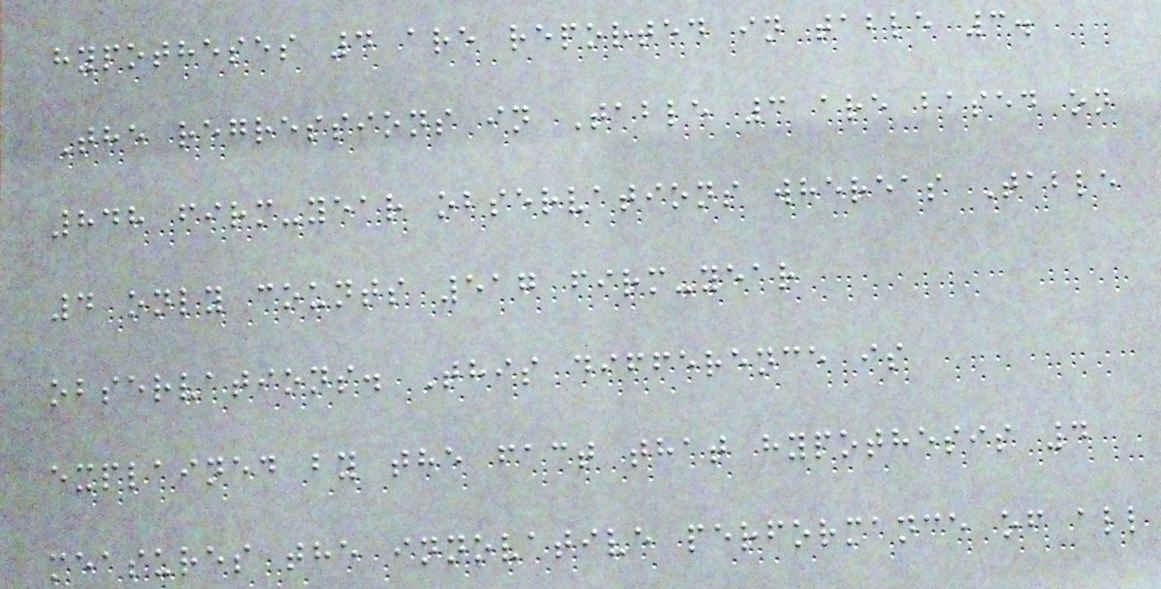hypotheses 4 are reported in table 3.
The regressions in Table 3 are based on
848 firm-year observations whereas Table
4 only counts 517 firm-year
observations. This difference is
explained by the fact that hypothesis 4
measures the innovative performance of all
